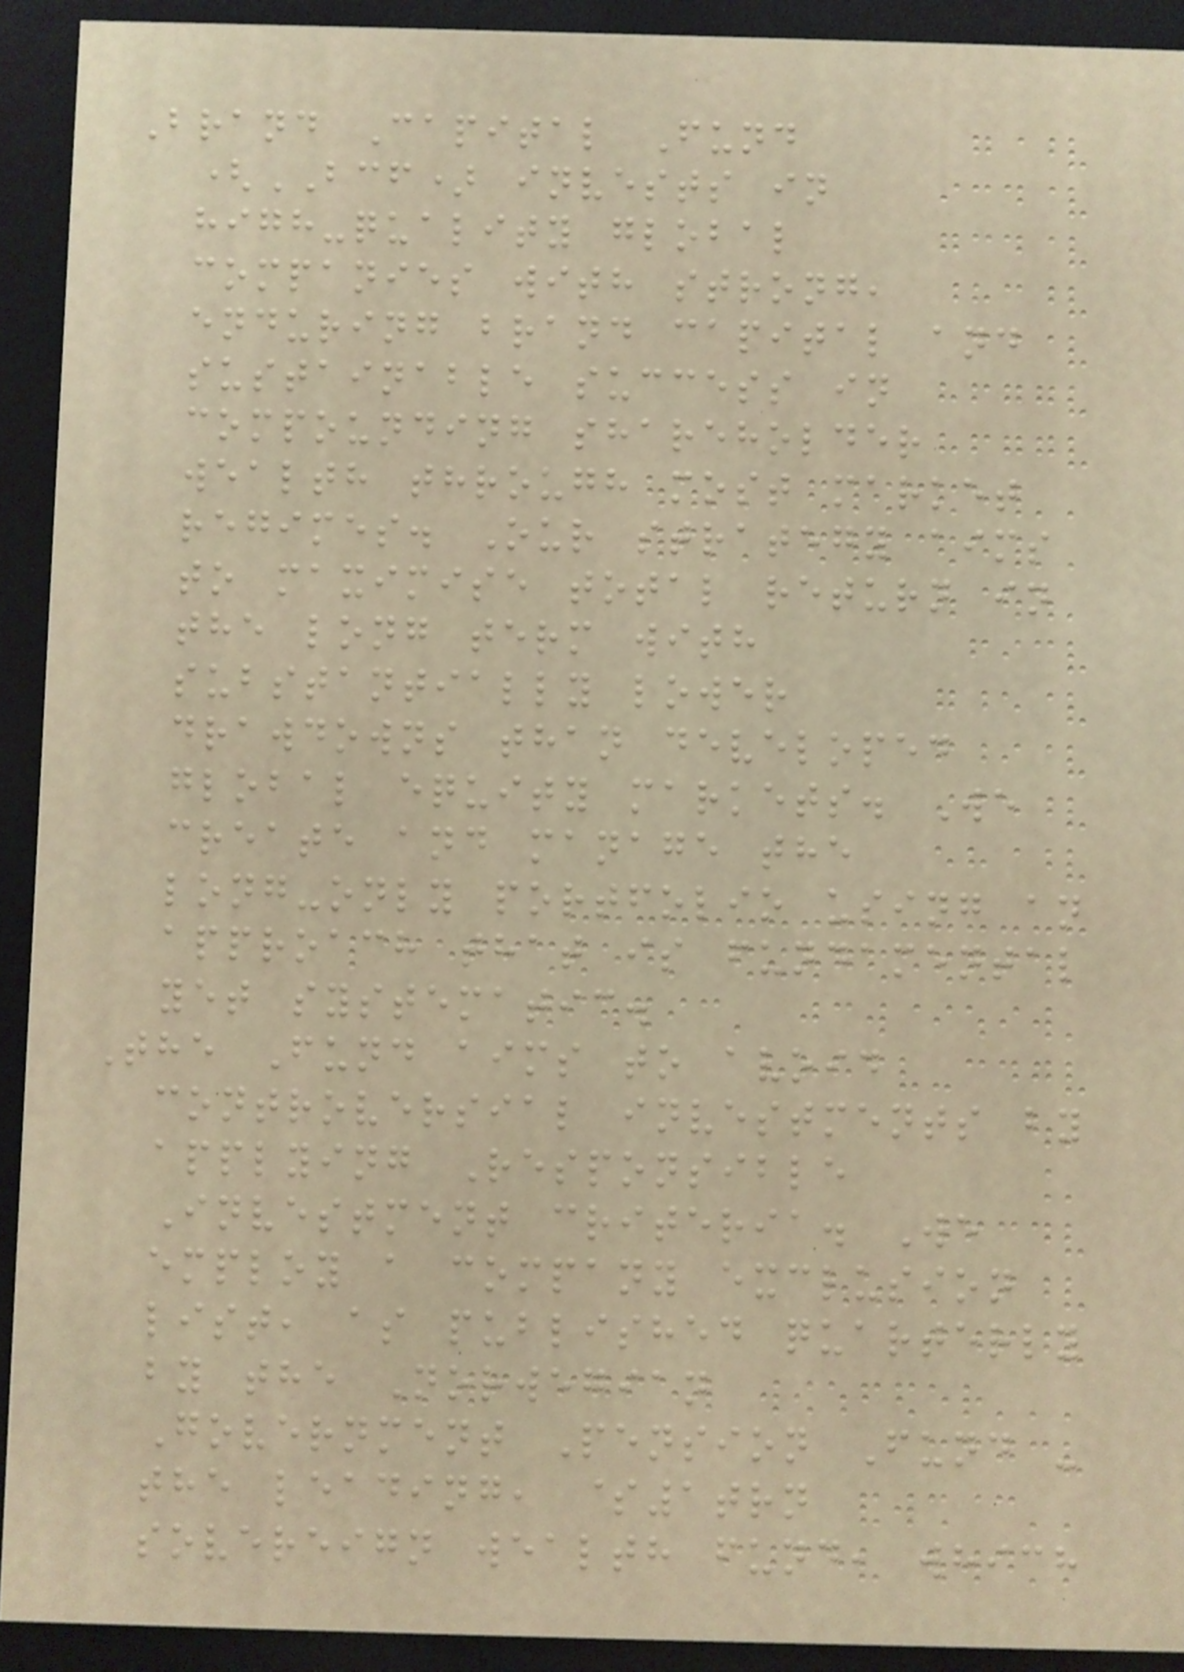Brand Capital Fund
(BCF) invests in
high-quality global
companies with strong,
enduring brand capital and
sustainable success in
compounding shareholder
wealth through most market
regimes. Our strategy aims
to maximise total return in
the long term with
substantially lower
drawdowns than developed
global equity markets. We
create and manage the
long-only portfolio using an
approach that is fundamental
yet systematic.
The Fund aims to avoid
controversial investments by
applying Responsible
Investment criteria. We
employ a company exclusion
list, as published quarterly
by the Norwegian
Government Pension Fund -
the leading, $1trn
sovereign wealth fund, which
